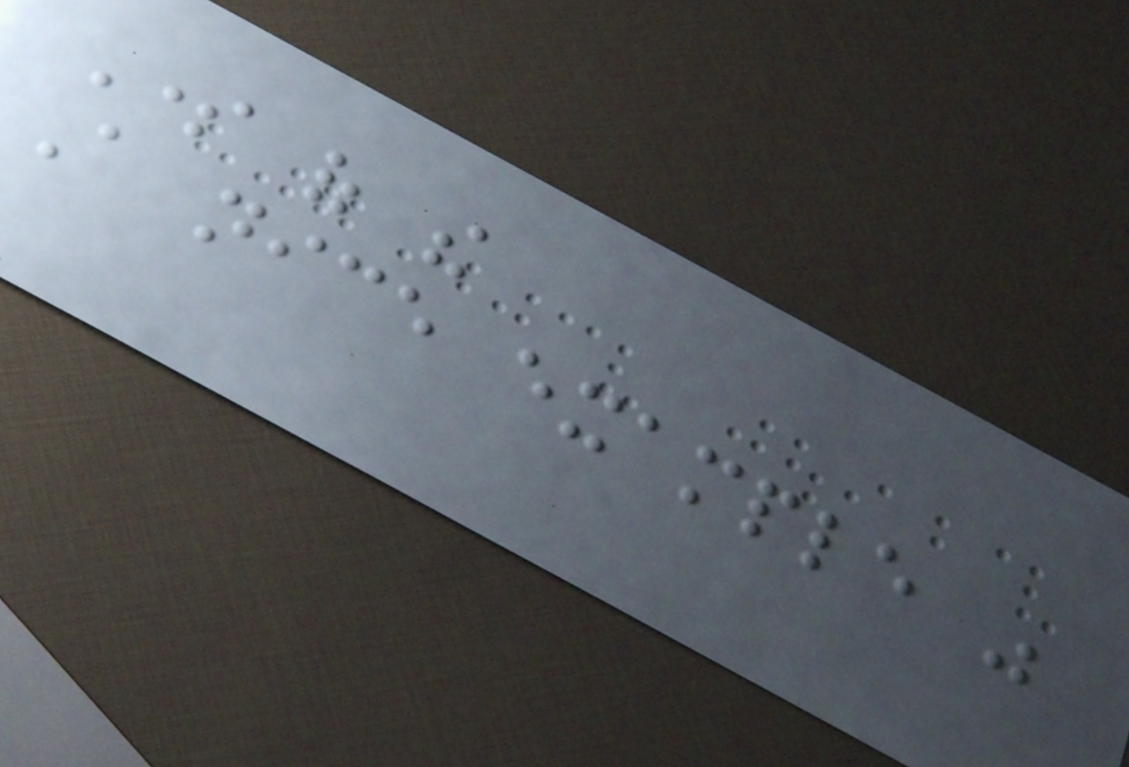Some of the
A nice example was
